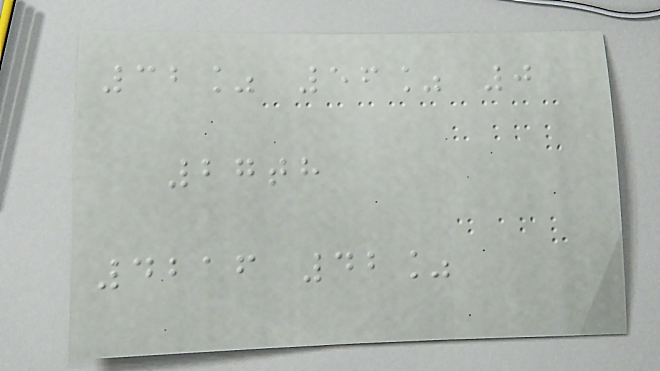32% 56% 0
27th
4216 42%
